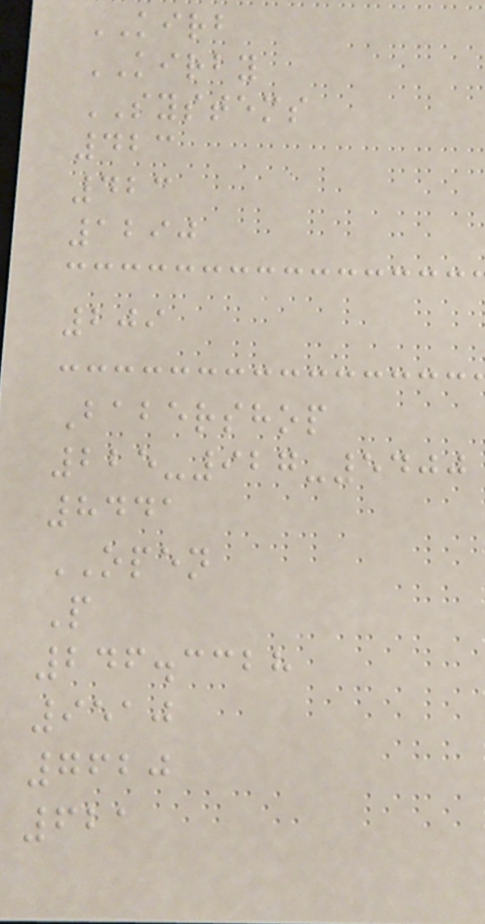KIRB
KIRBY
SYSTEMS
423
423
1290
209
Babershop
225-927-5400
8441
OPEN
P
246.3328
9510
7620
621
